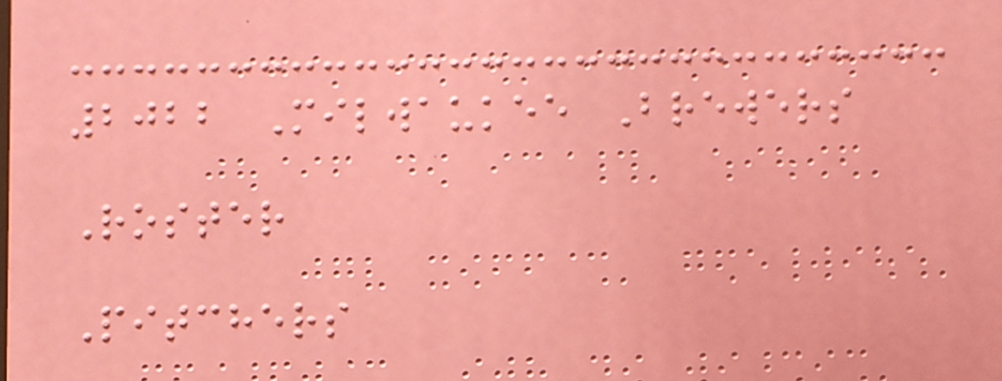2022 Milwaukee Brewers
Roster
Pitchers
